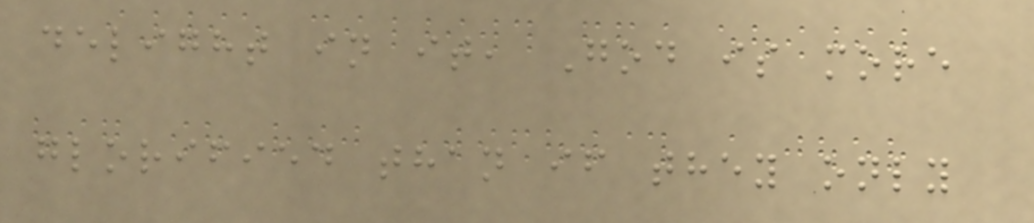delight in it, God is more
glorified than if they only
